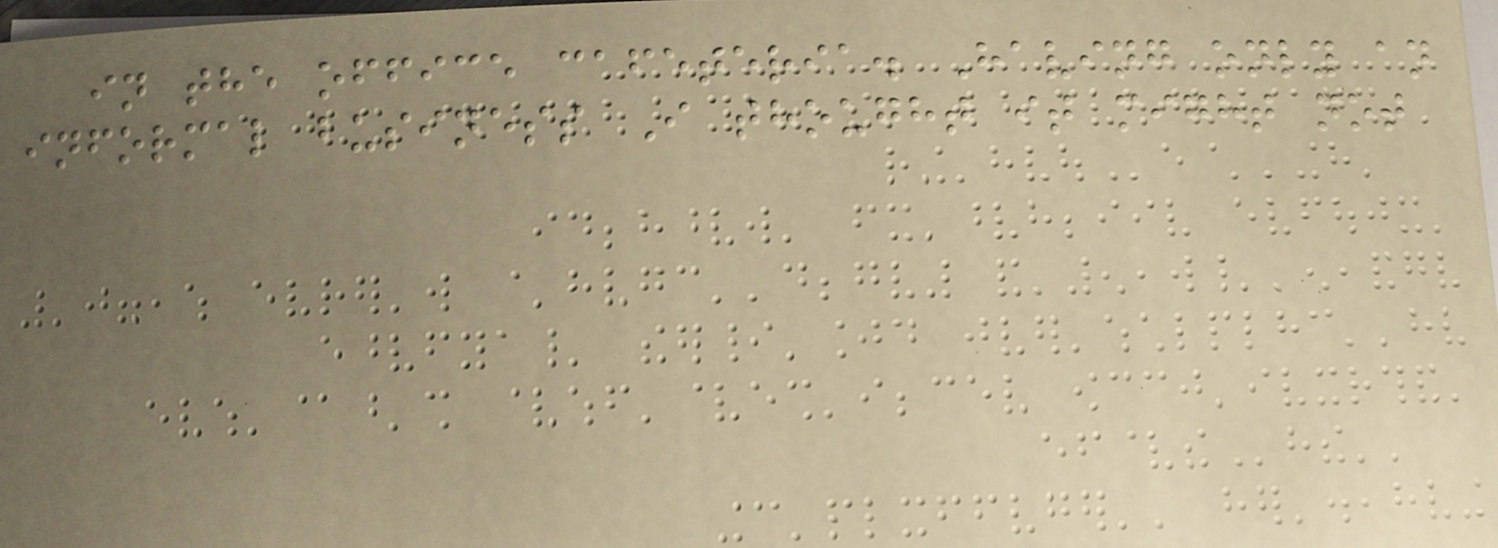in the office cafeteria. Having only an
informal business I thought it might not
